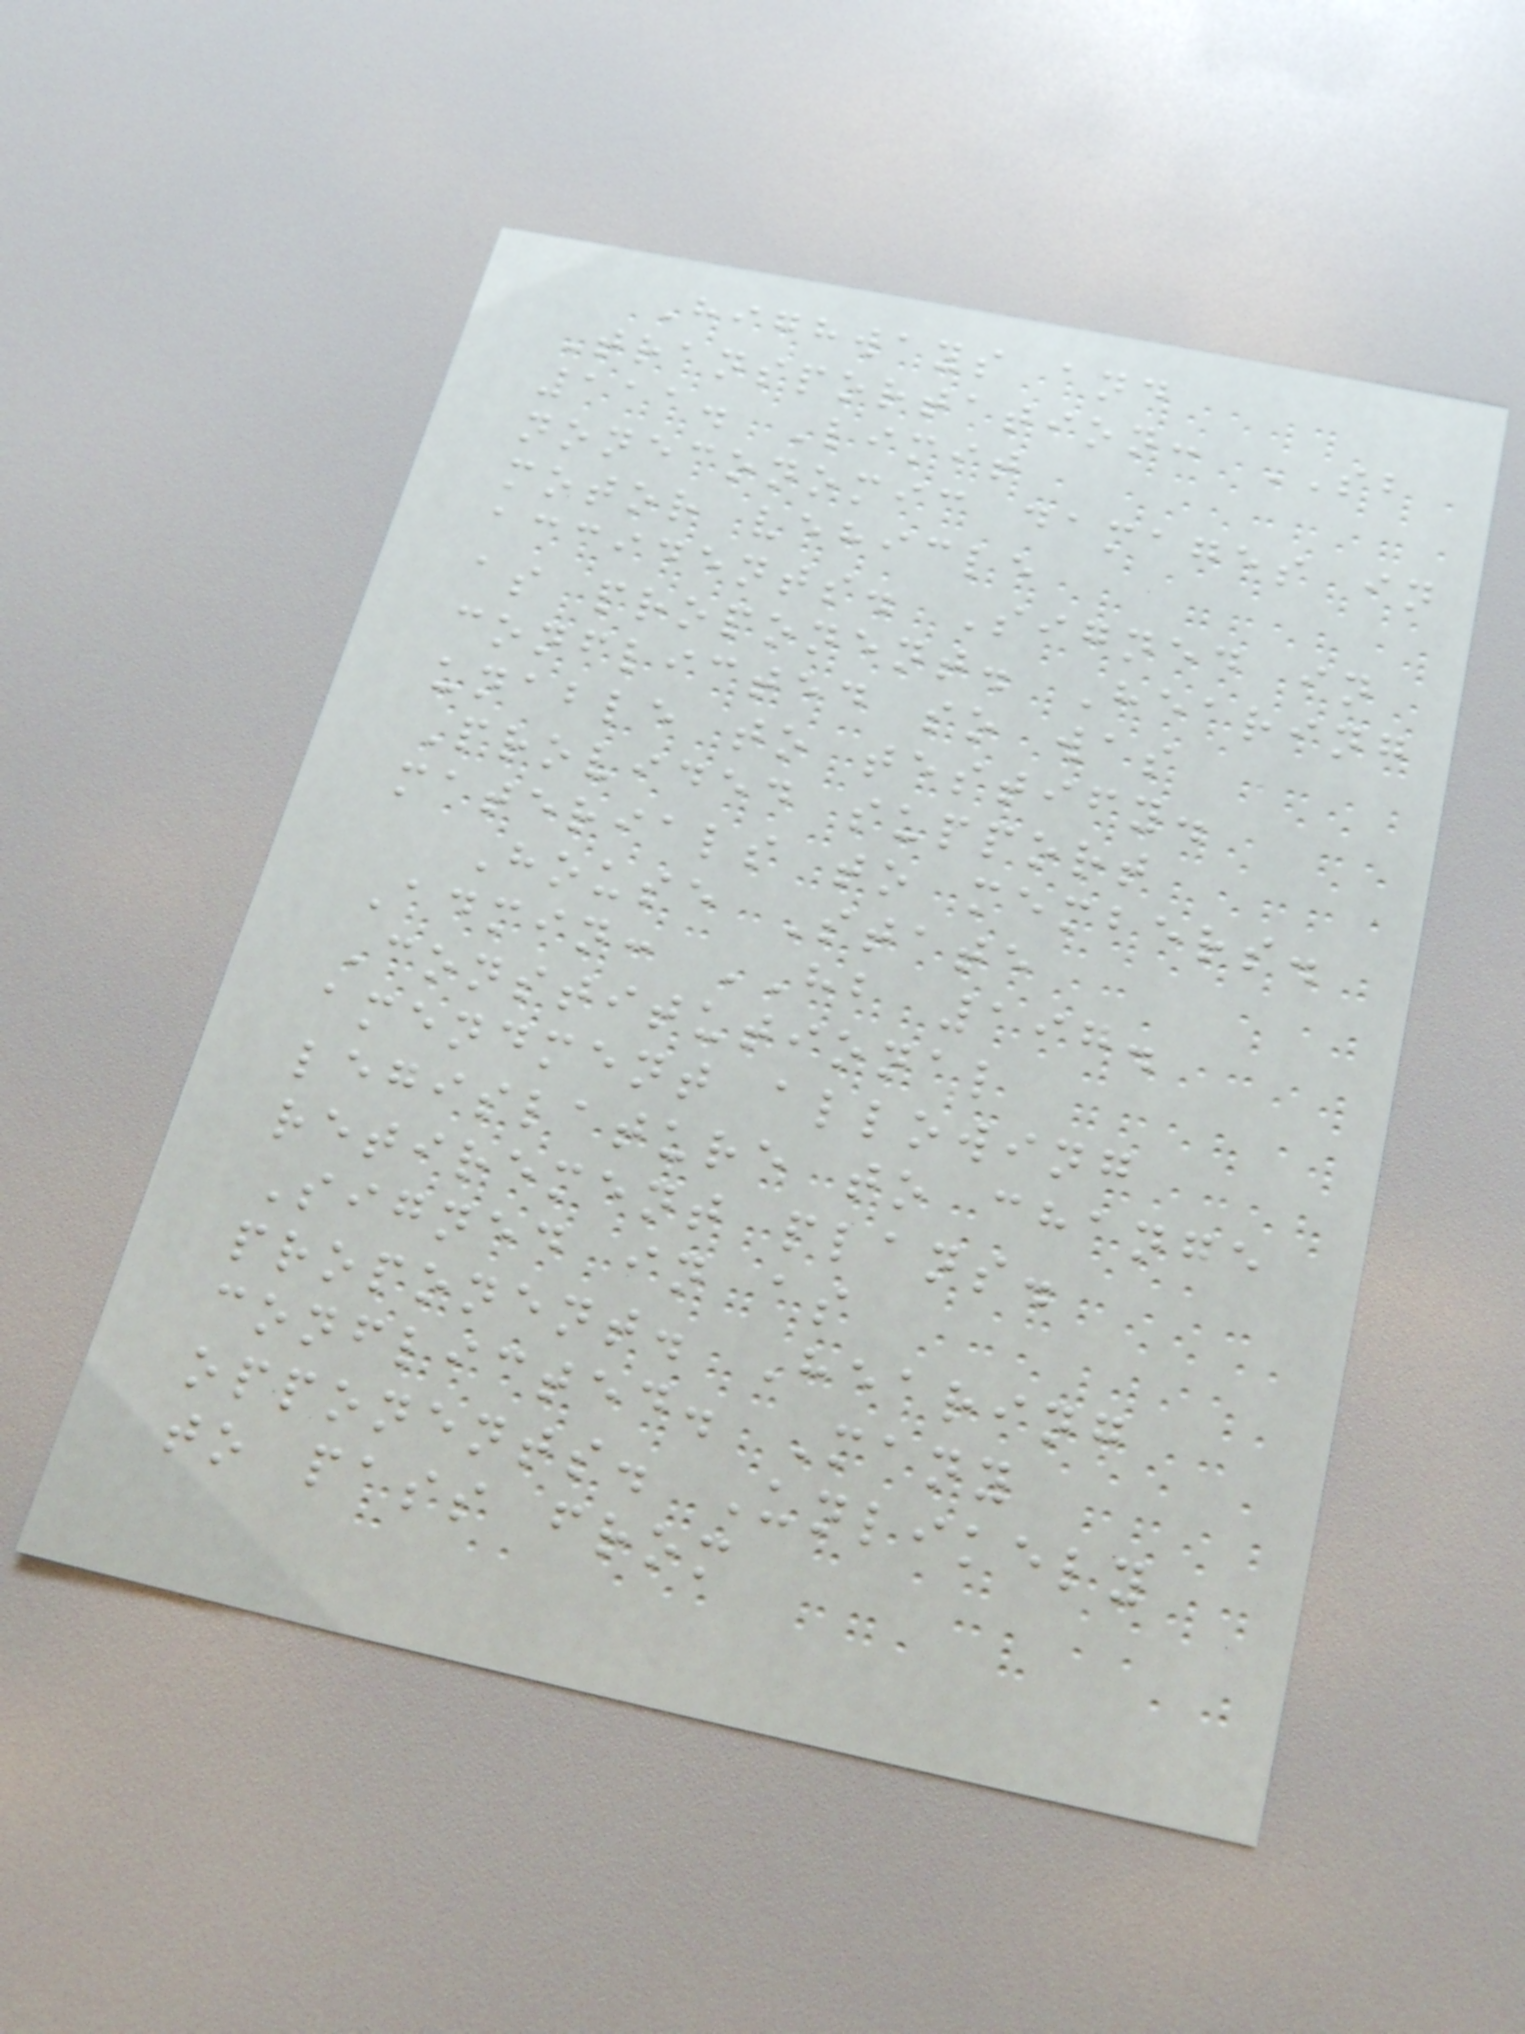Highways and
Transportation: SB
111. Limit
noneconomic damages in
motor vehicle
accidents. Signed in
as proponent. Hearing
conflicted so was
unable to testify.
Provided support
materials to members.
House State
Admin: HB 197.
Constitutional
amendment allowing
legislature to change
retirement plans.
Signed in as
proponent. Hearing
conflicted. Many
opponents. Unlikely
to pass from
